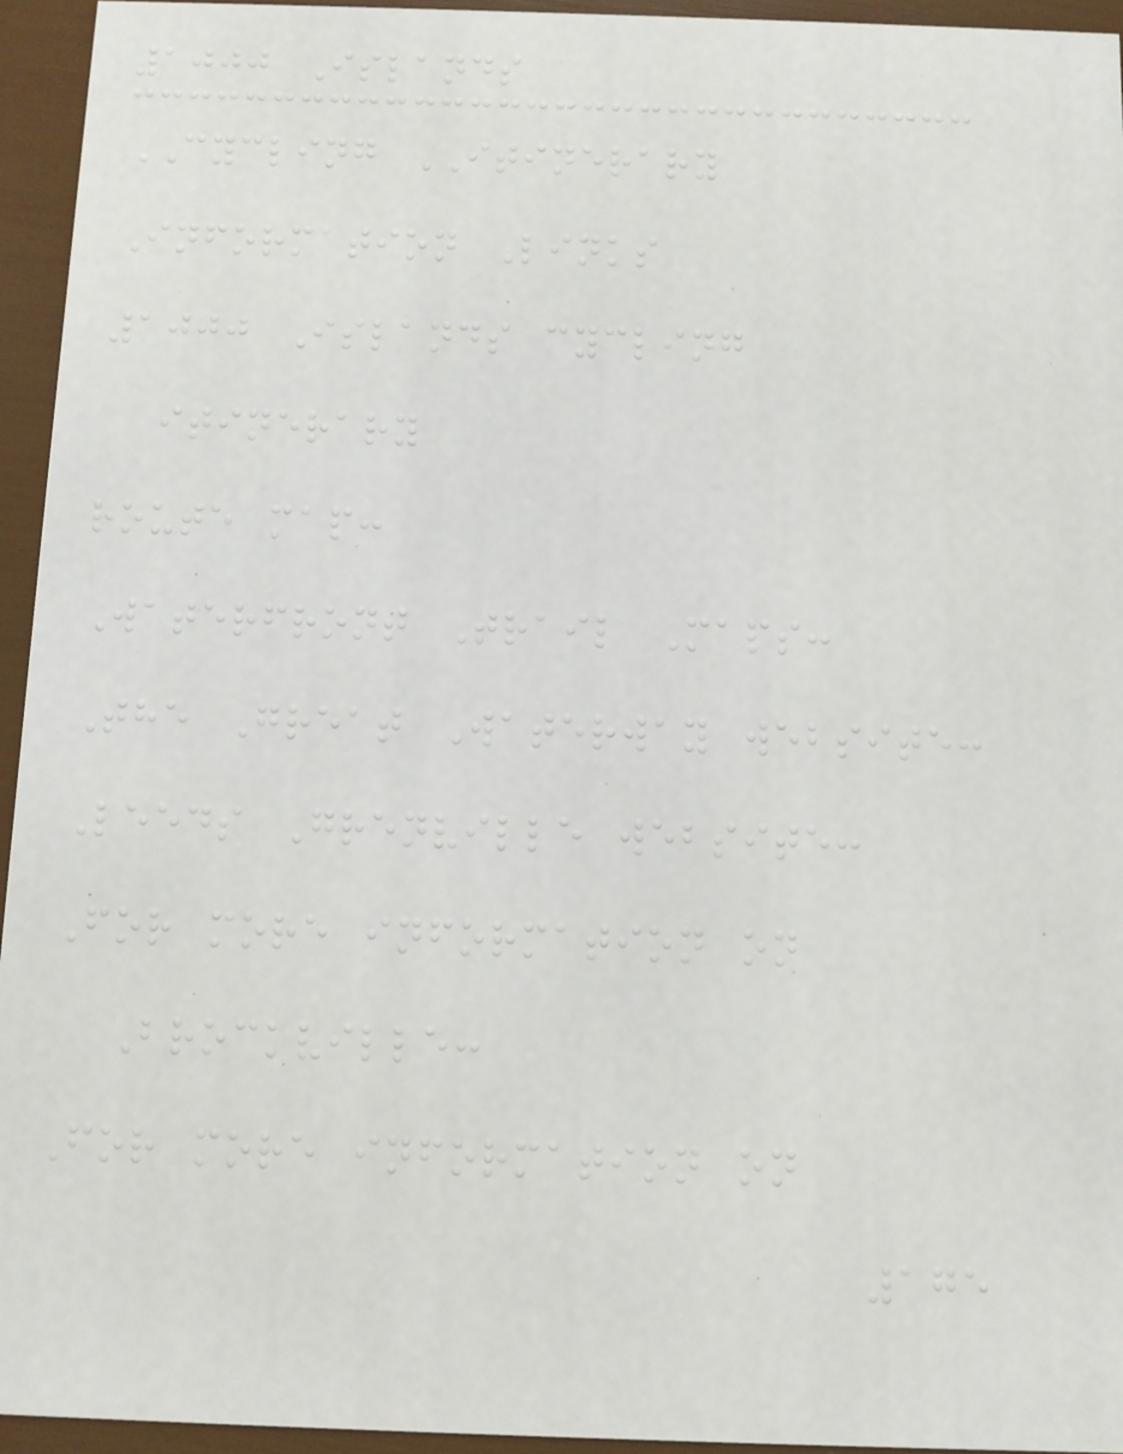1000 Islands
CYCLING ITINERARY
Information Links
1000 Islands cycling
itinerary
route map:
Waterfront Trail Maps:
The Great Waterway website:
Leeds Grenville website:
For more information on
Brockville:
For more information on
175
